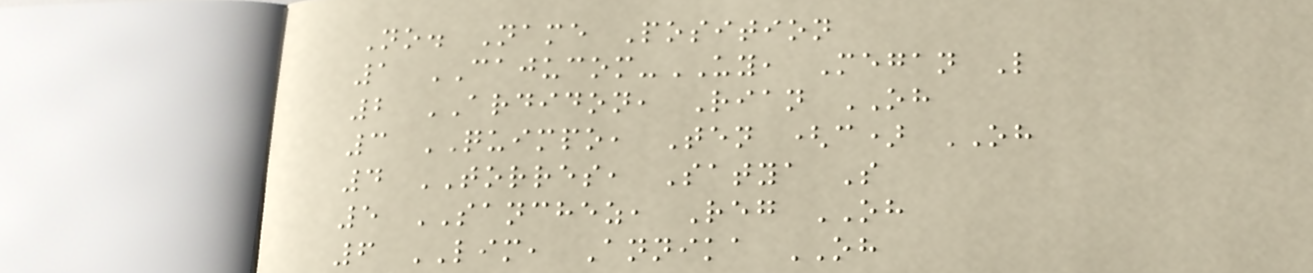No. Name Position
1 CAJUCOM-UY, Megan L
2 ARDIDON, Rian OH
3 QUIMPO, Ten (c) OH
4 TORRES, Satya S
5 SANCHEZ, Reg OH
6 LIM, Annika OH
